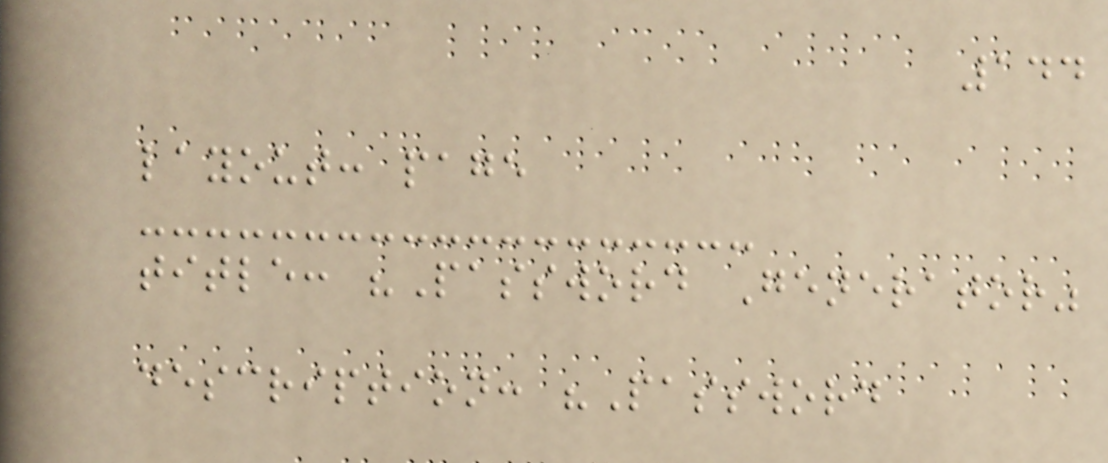144
layout: page
title: "Password Generator"
description: "Password
